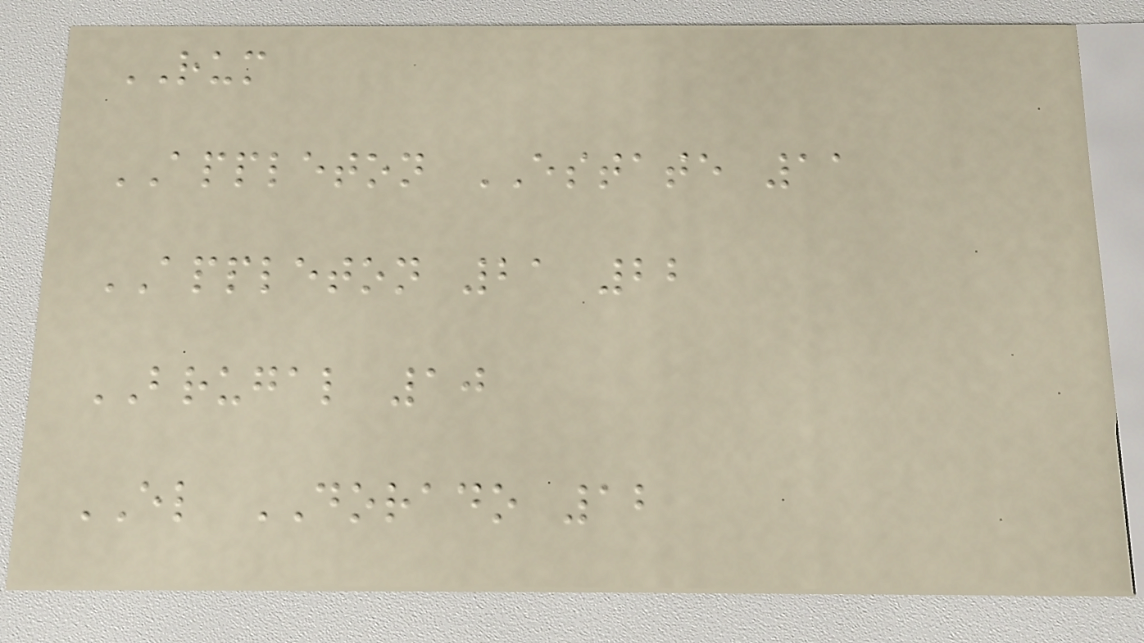RUM
APPLETON ESTATE 11
APPLETON 21 22
BRUGAL 10
EL DORADO 12
